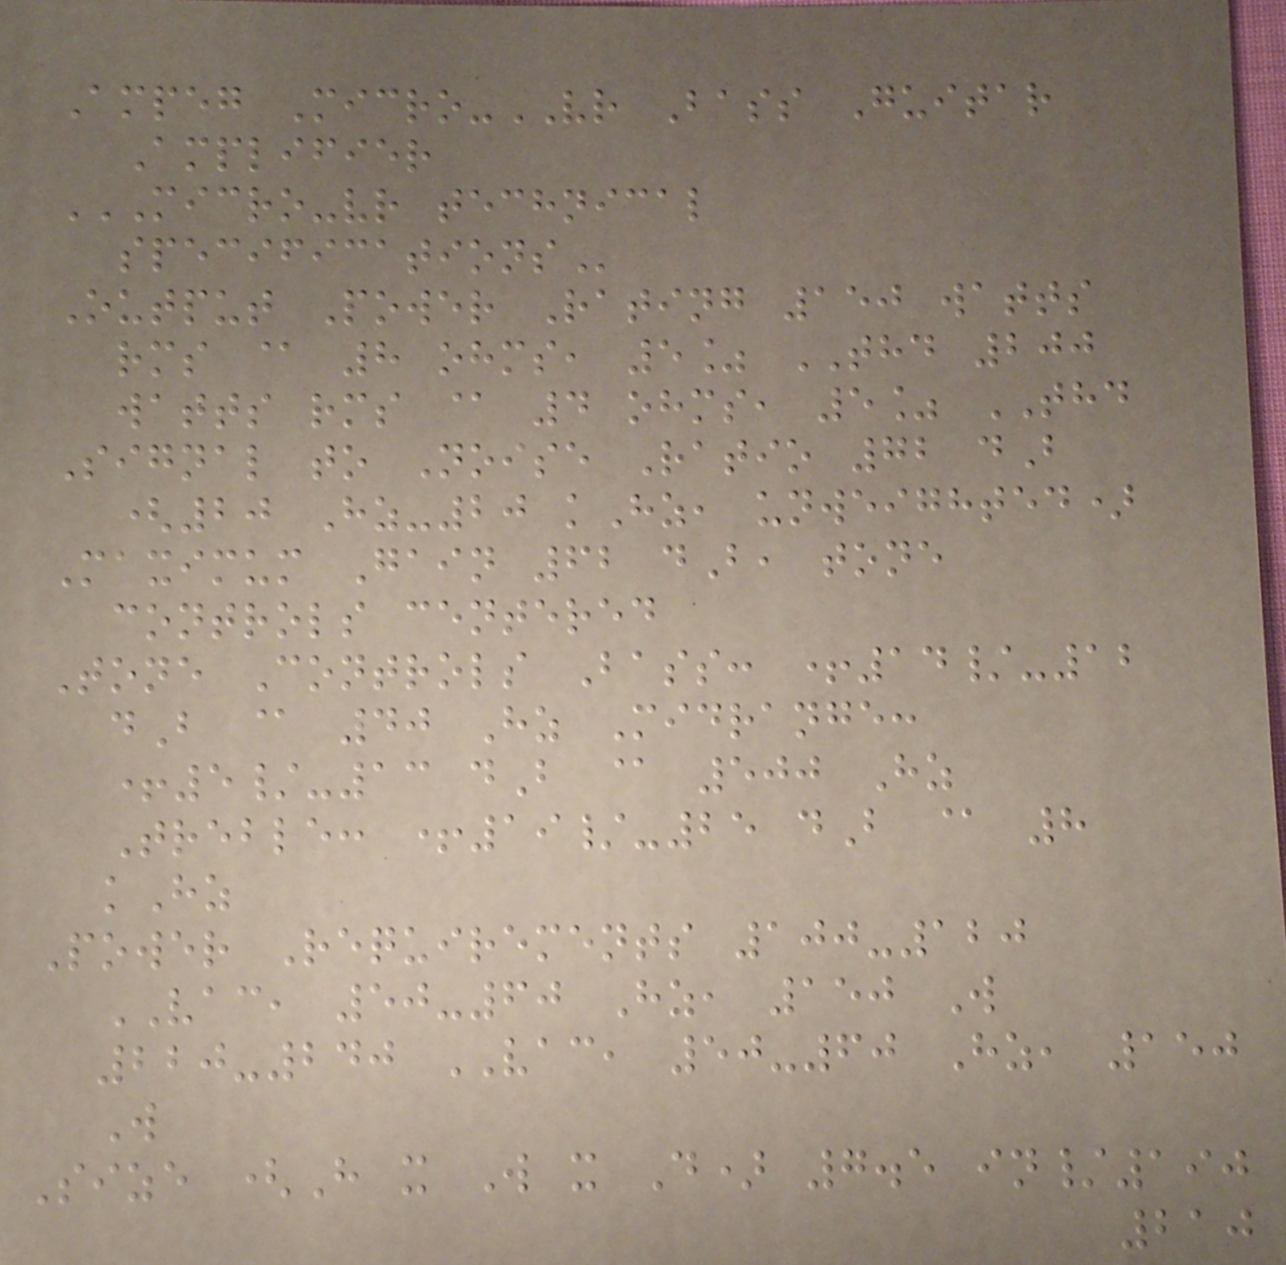Ampeg Micro-VR Bass Guitar
Amplifier
MICRO-VR TECHNICAL
SPECIFICATIONS
Output Power Rating 150 watts
rms @ 8 ohms, 5% THD 200
watts rms @ 4 ohms, 5% THD
Signal to Noise Ratio 72 dB
(20 Hz-20 kHz, unweighted)
Maximum Gain 62 dB, tone
controls centered
Tone Controls Bass: +14/-12
dB @ 40 Hz Midrange:
+5/-13 dB @ 500 Hz
Treble: +19/-25 dB @ 8
kHz
Power Requirements 100-120
VAC, 50-60 Hz, 150 W
220-240 VAC, 50-60 Hz, 150
W
Size (H x W x D) 7.5 in/190
210
